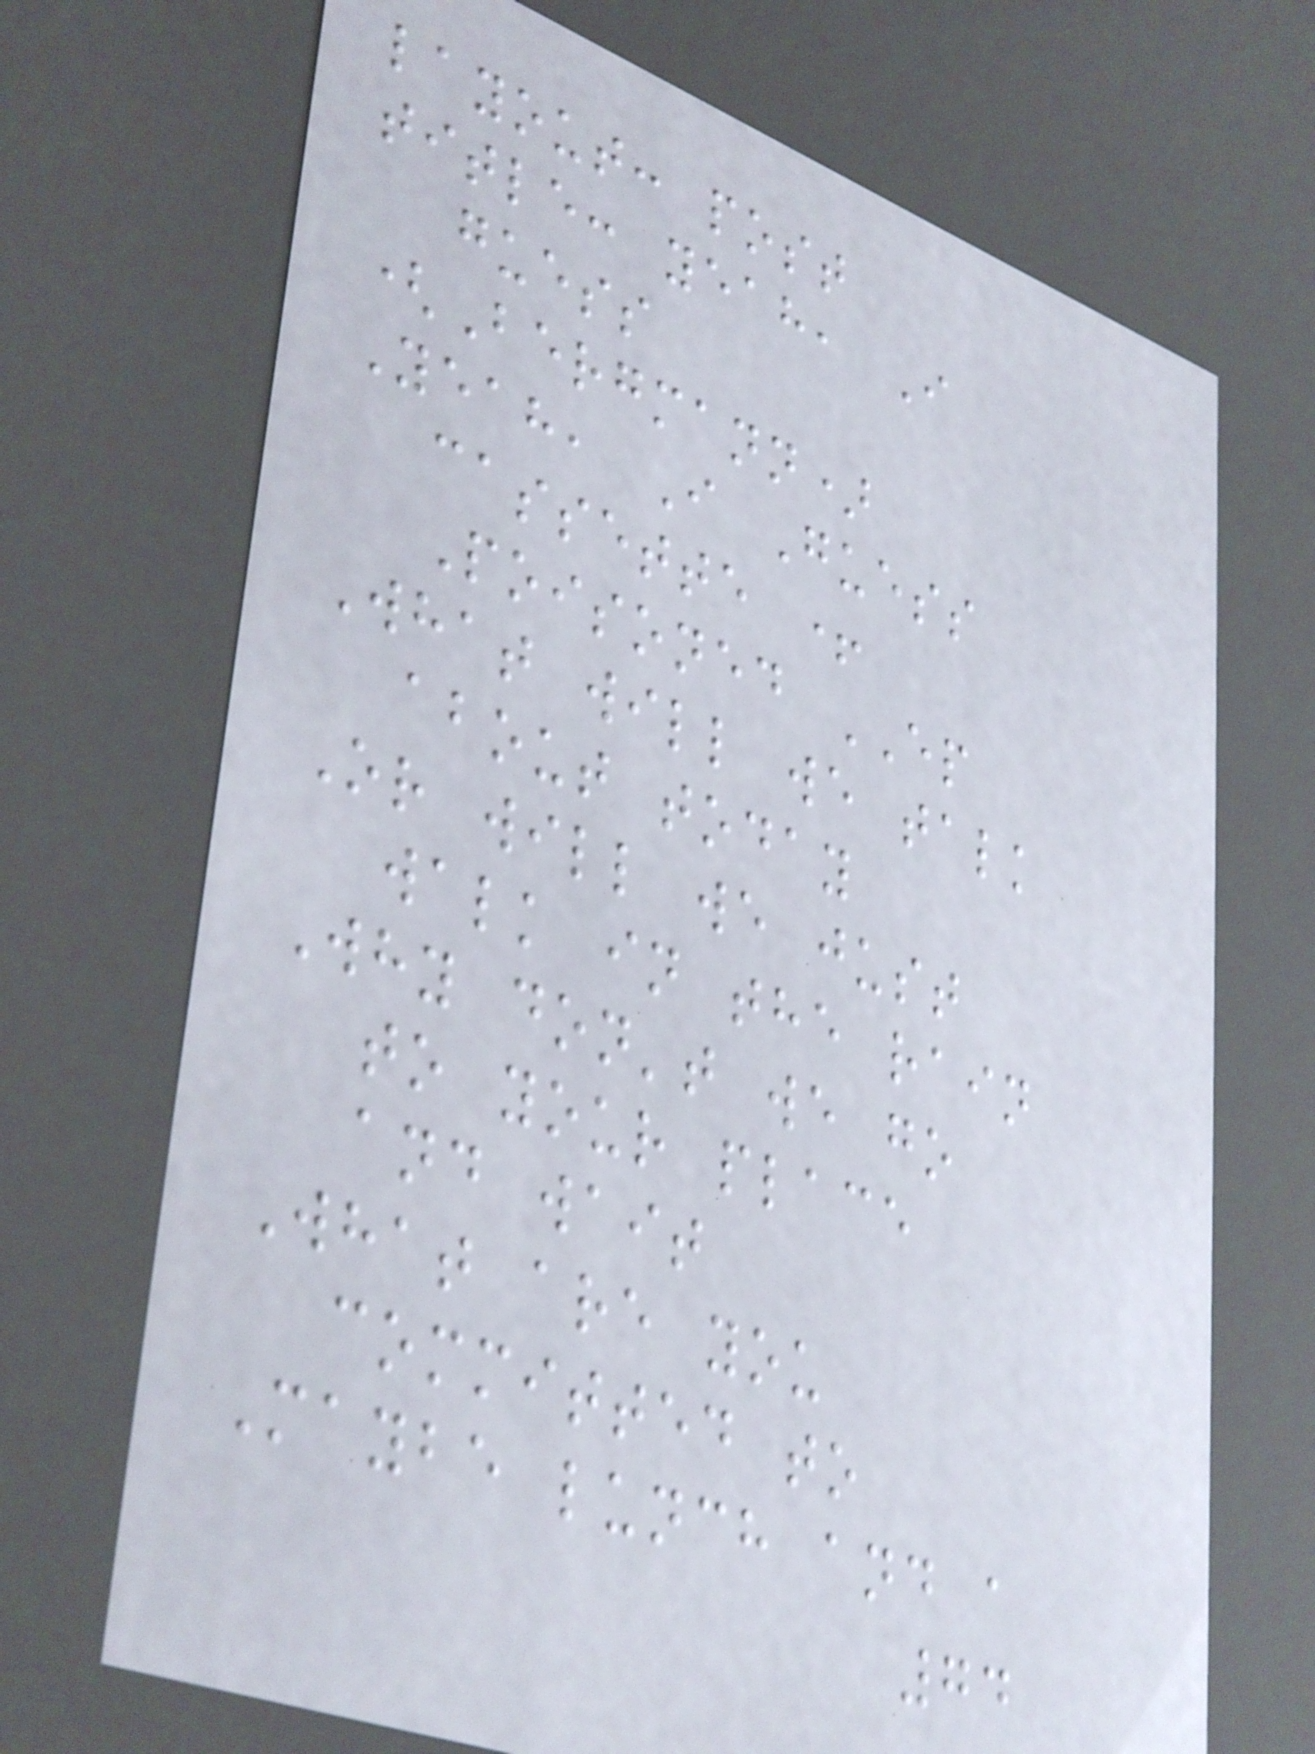layout: post
title: yeah, I
guess
(Bergmann)
Yeah, I Guess
cassette +
Poisoned EP
What will we talk
about today
Or will we just
walk in the rain
Why don't we go
to your place
and wait
What are you
committed to
Maybe lunch and a
74
